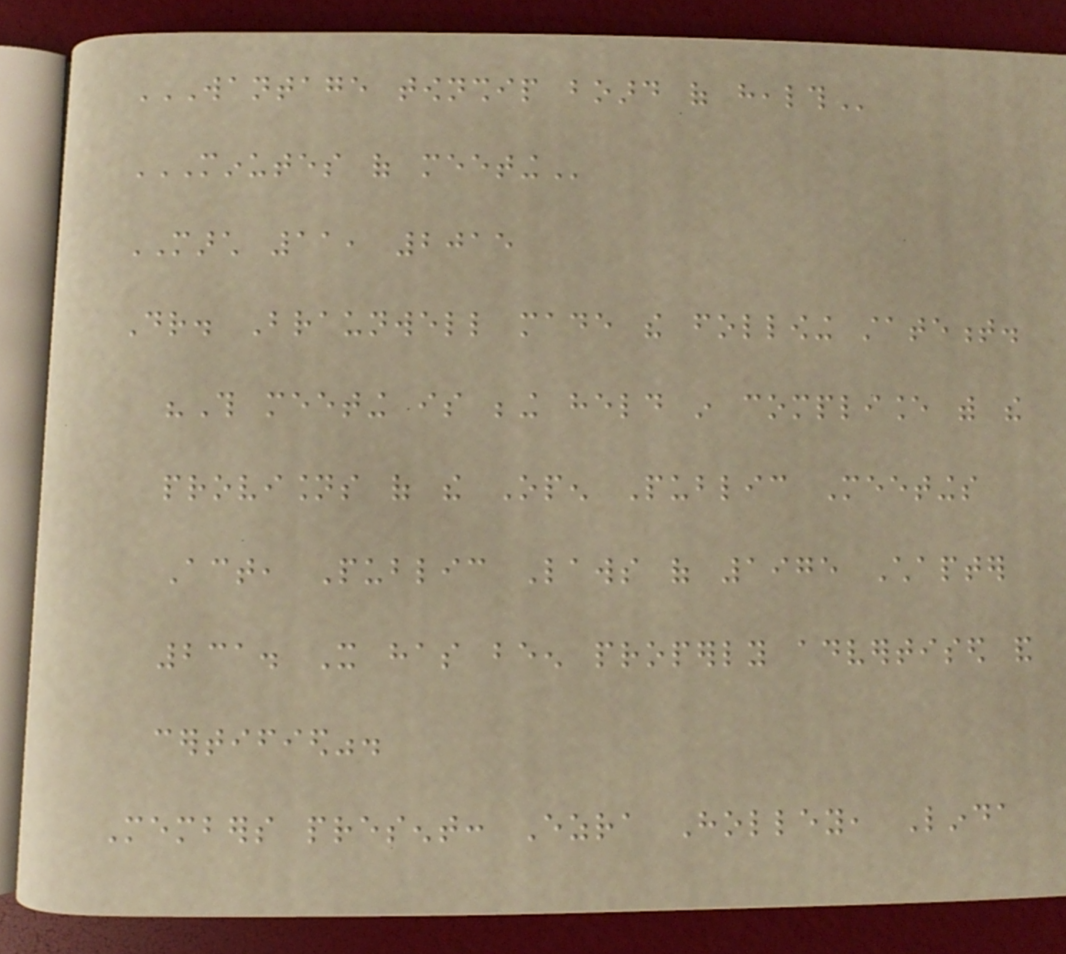WANTAGE TOWNSHIP BOARD OF HEALTH
MINUTES OF MEETING
MARCH 11, 2015
Dr. Braunwell made the following statement.
"This meeting is being held in compliance with the
provisions of the Open Public Meetings
Act, Public Laws of 1975 Chapter
231. It has been properly advertised and
certified".
Members present: Ezra Holley, Linda
